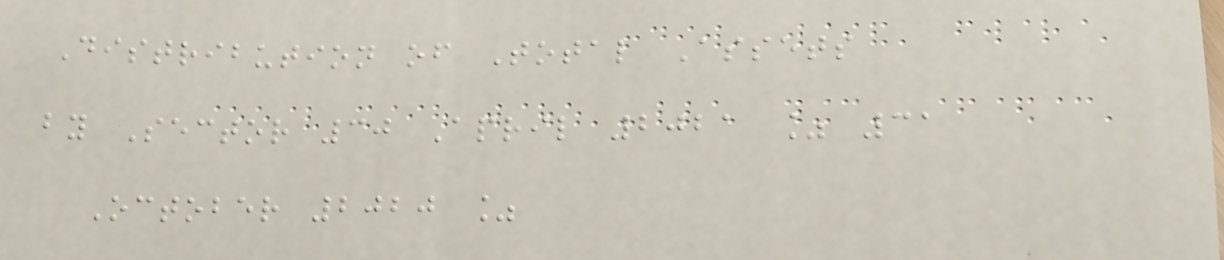Distribution of Total Assets
by Sector 30 April 2021 % 31
October 2020 %
